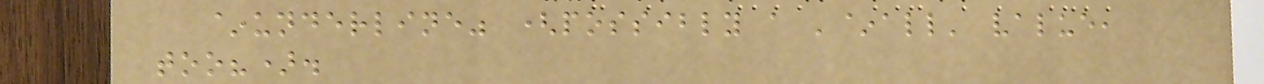~underline" (possibly a '~all' value,
too?).
